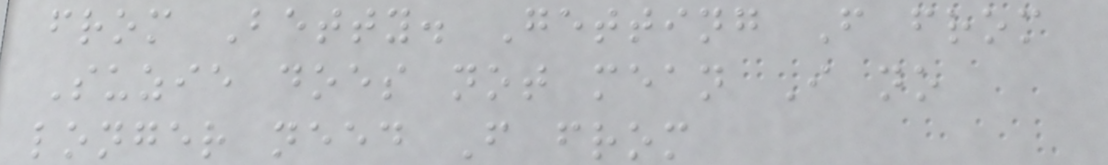from Betty. Getting F from
Suzie does not mean I no
longer need F from
